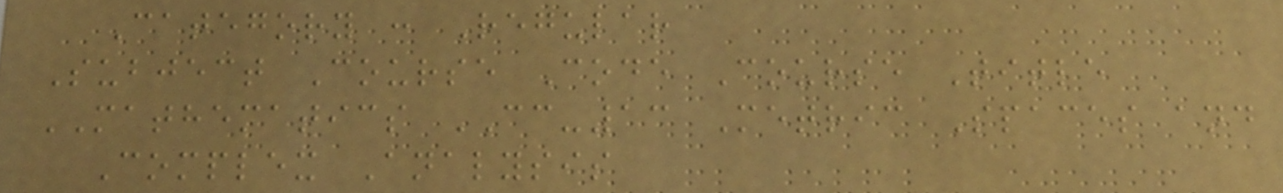Category : Regular
Subject Course Code Course Title
MATHEMATICS CC-13 Metric Spaces and
Complex Analysis
